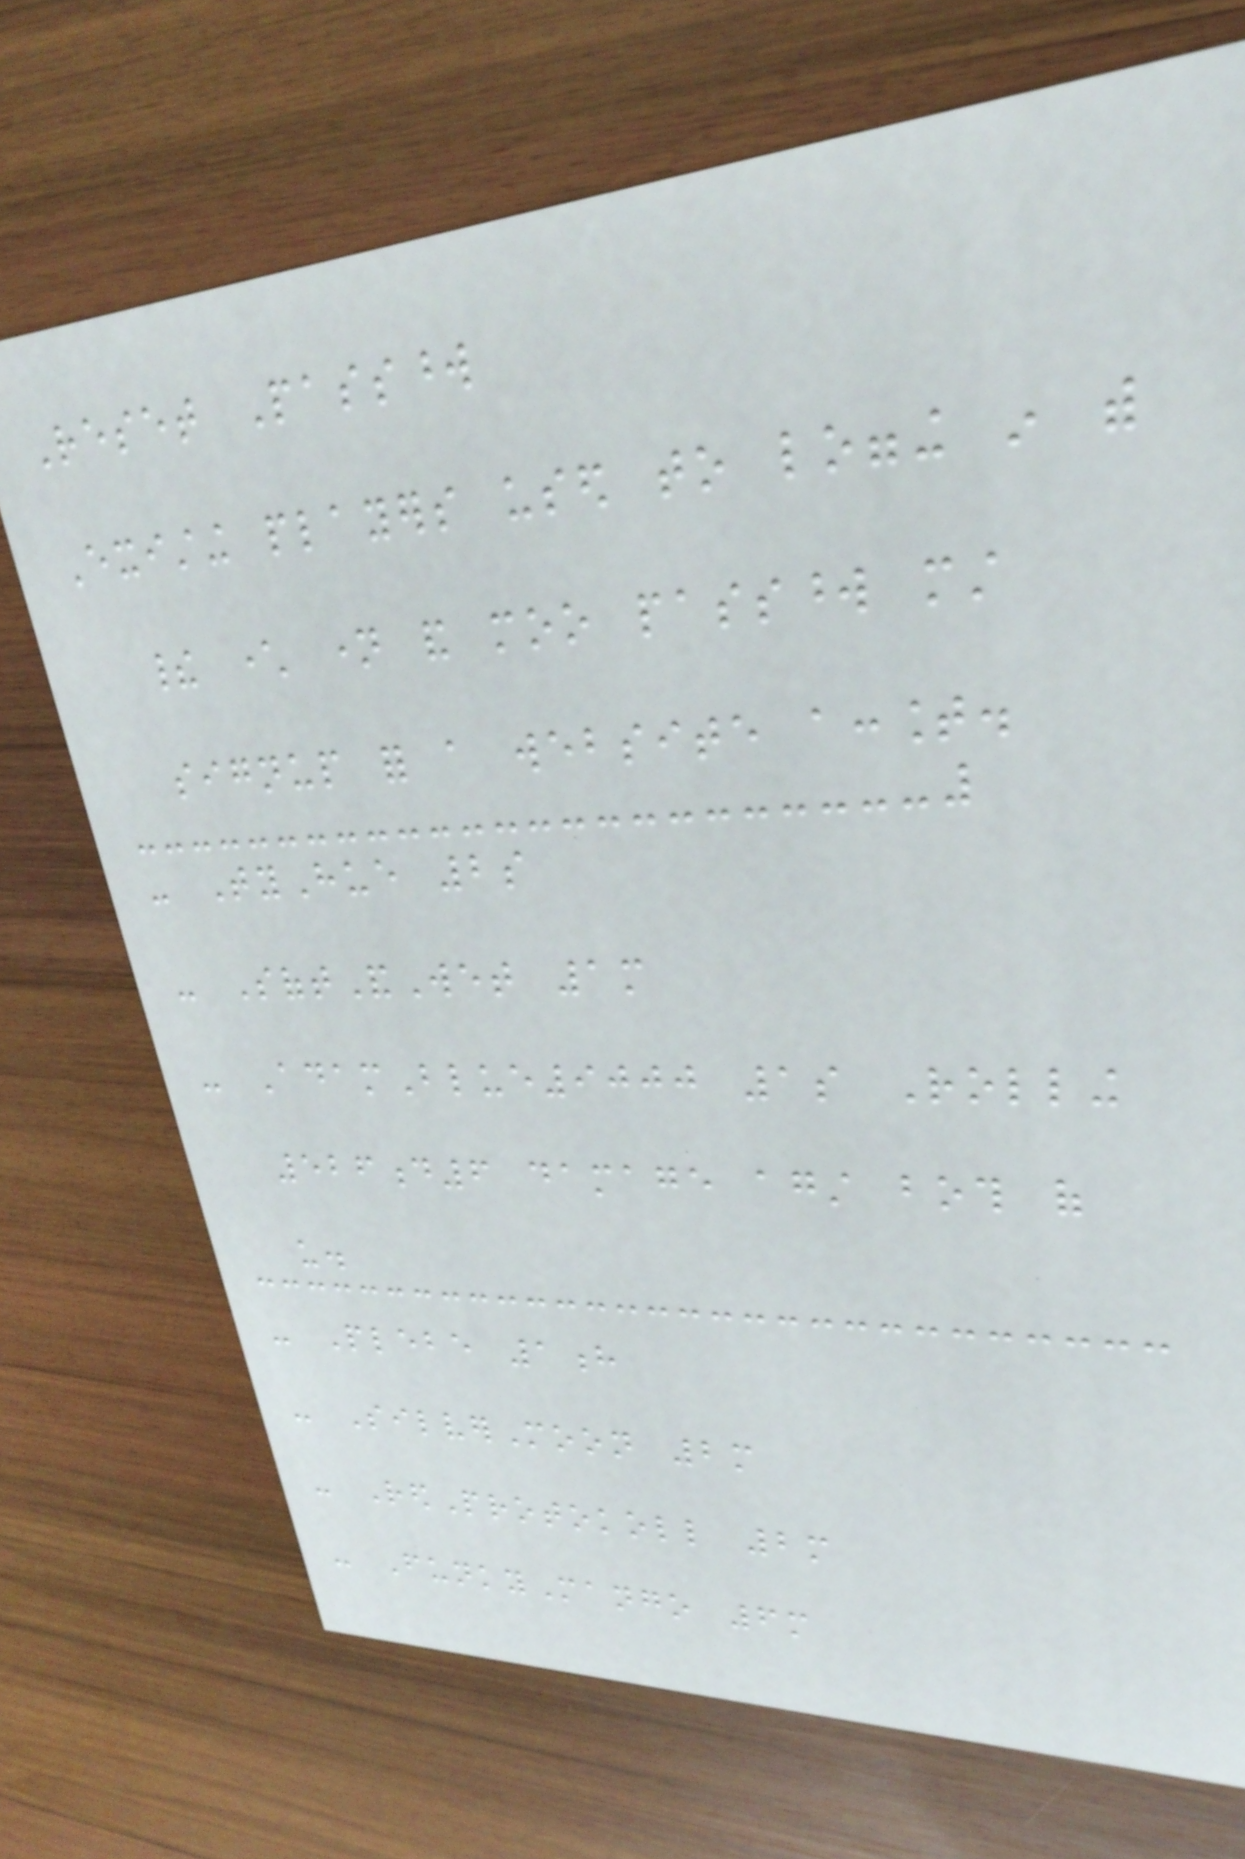Reset Password
Existing players used to logging in with
their character name and moo password must
signup for a website account.
- TyHue 2s
- SoftAndWet 1m
- AdamBlue9000 1s Rolling
526d6 damage against both of
us.
- Plebe 1h
- SilverMoon 2m
- RedProtokoll 2m
- FunkyMango 6m
